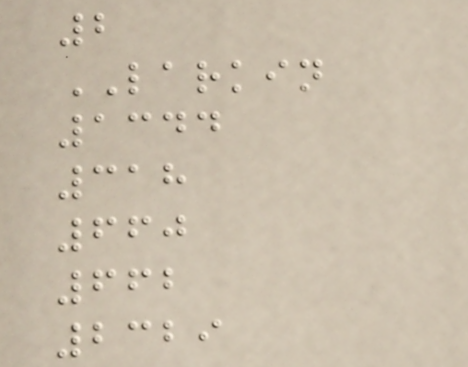2
LARKIN
1344
318
660
662
2329
